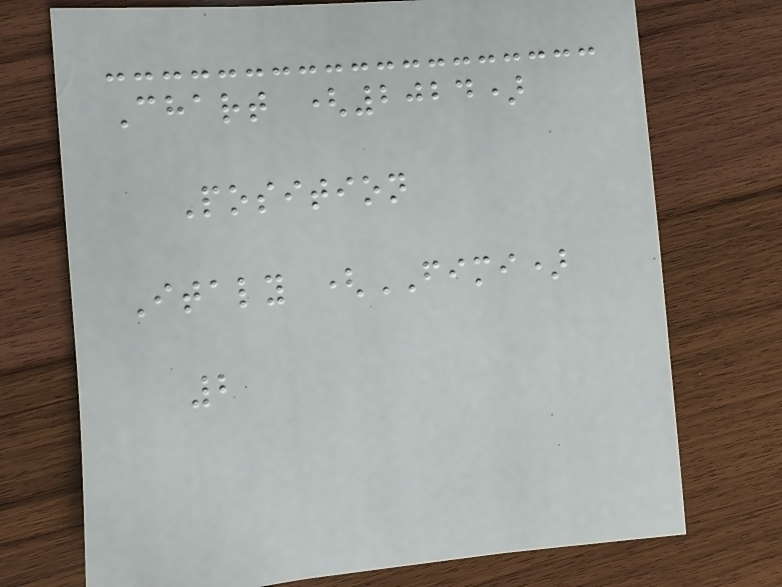Chart (2024)
Position
Italy (FIMI)
2
